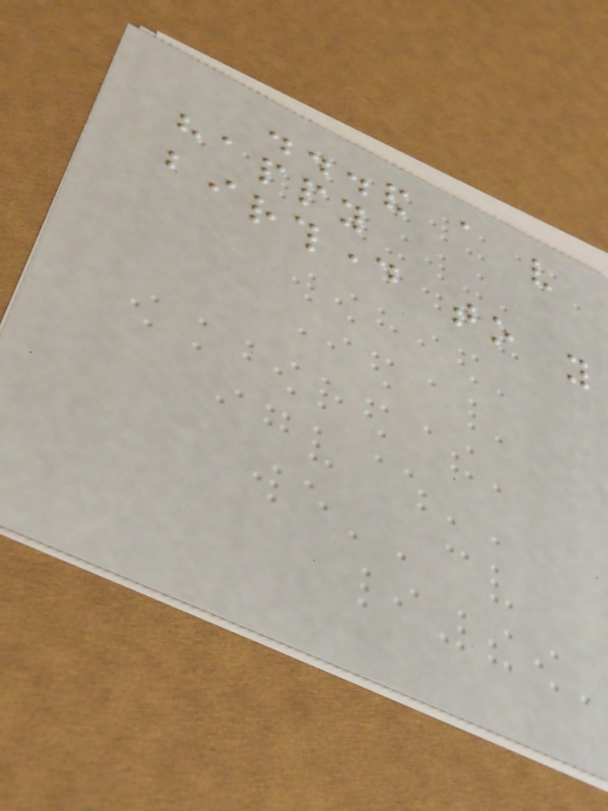...and a very
happy
birthday to you
